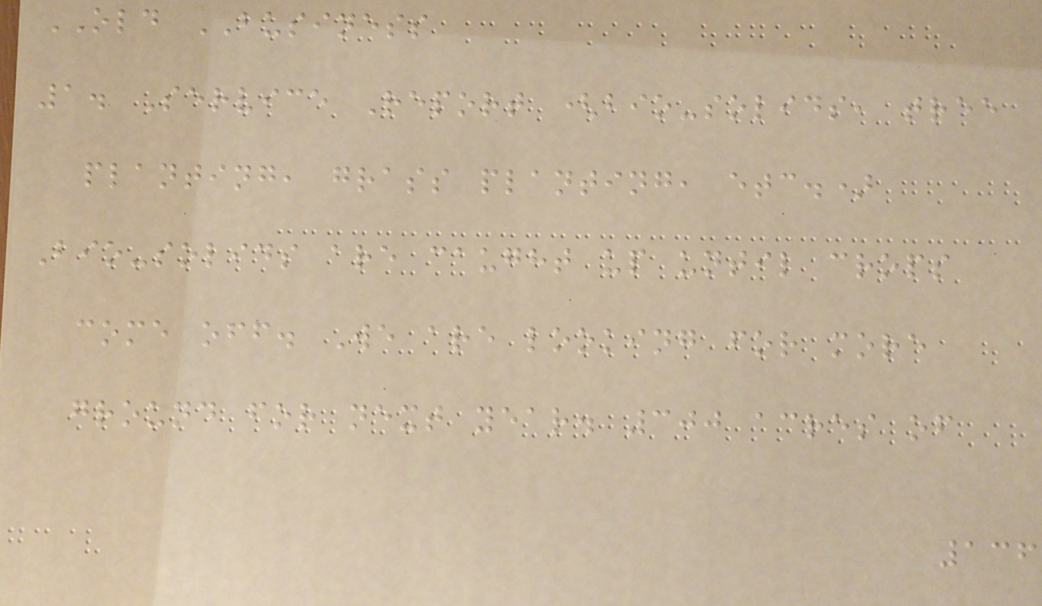OLD BUSINESS
1. Service Report (bio-solids, tree
planting, grass planting, etc.)
Bio-solids are caught up until crops
come off. We are looking for more
ground for next year. 300 acres of
136
